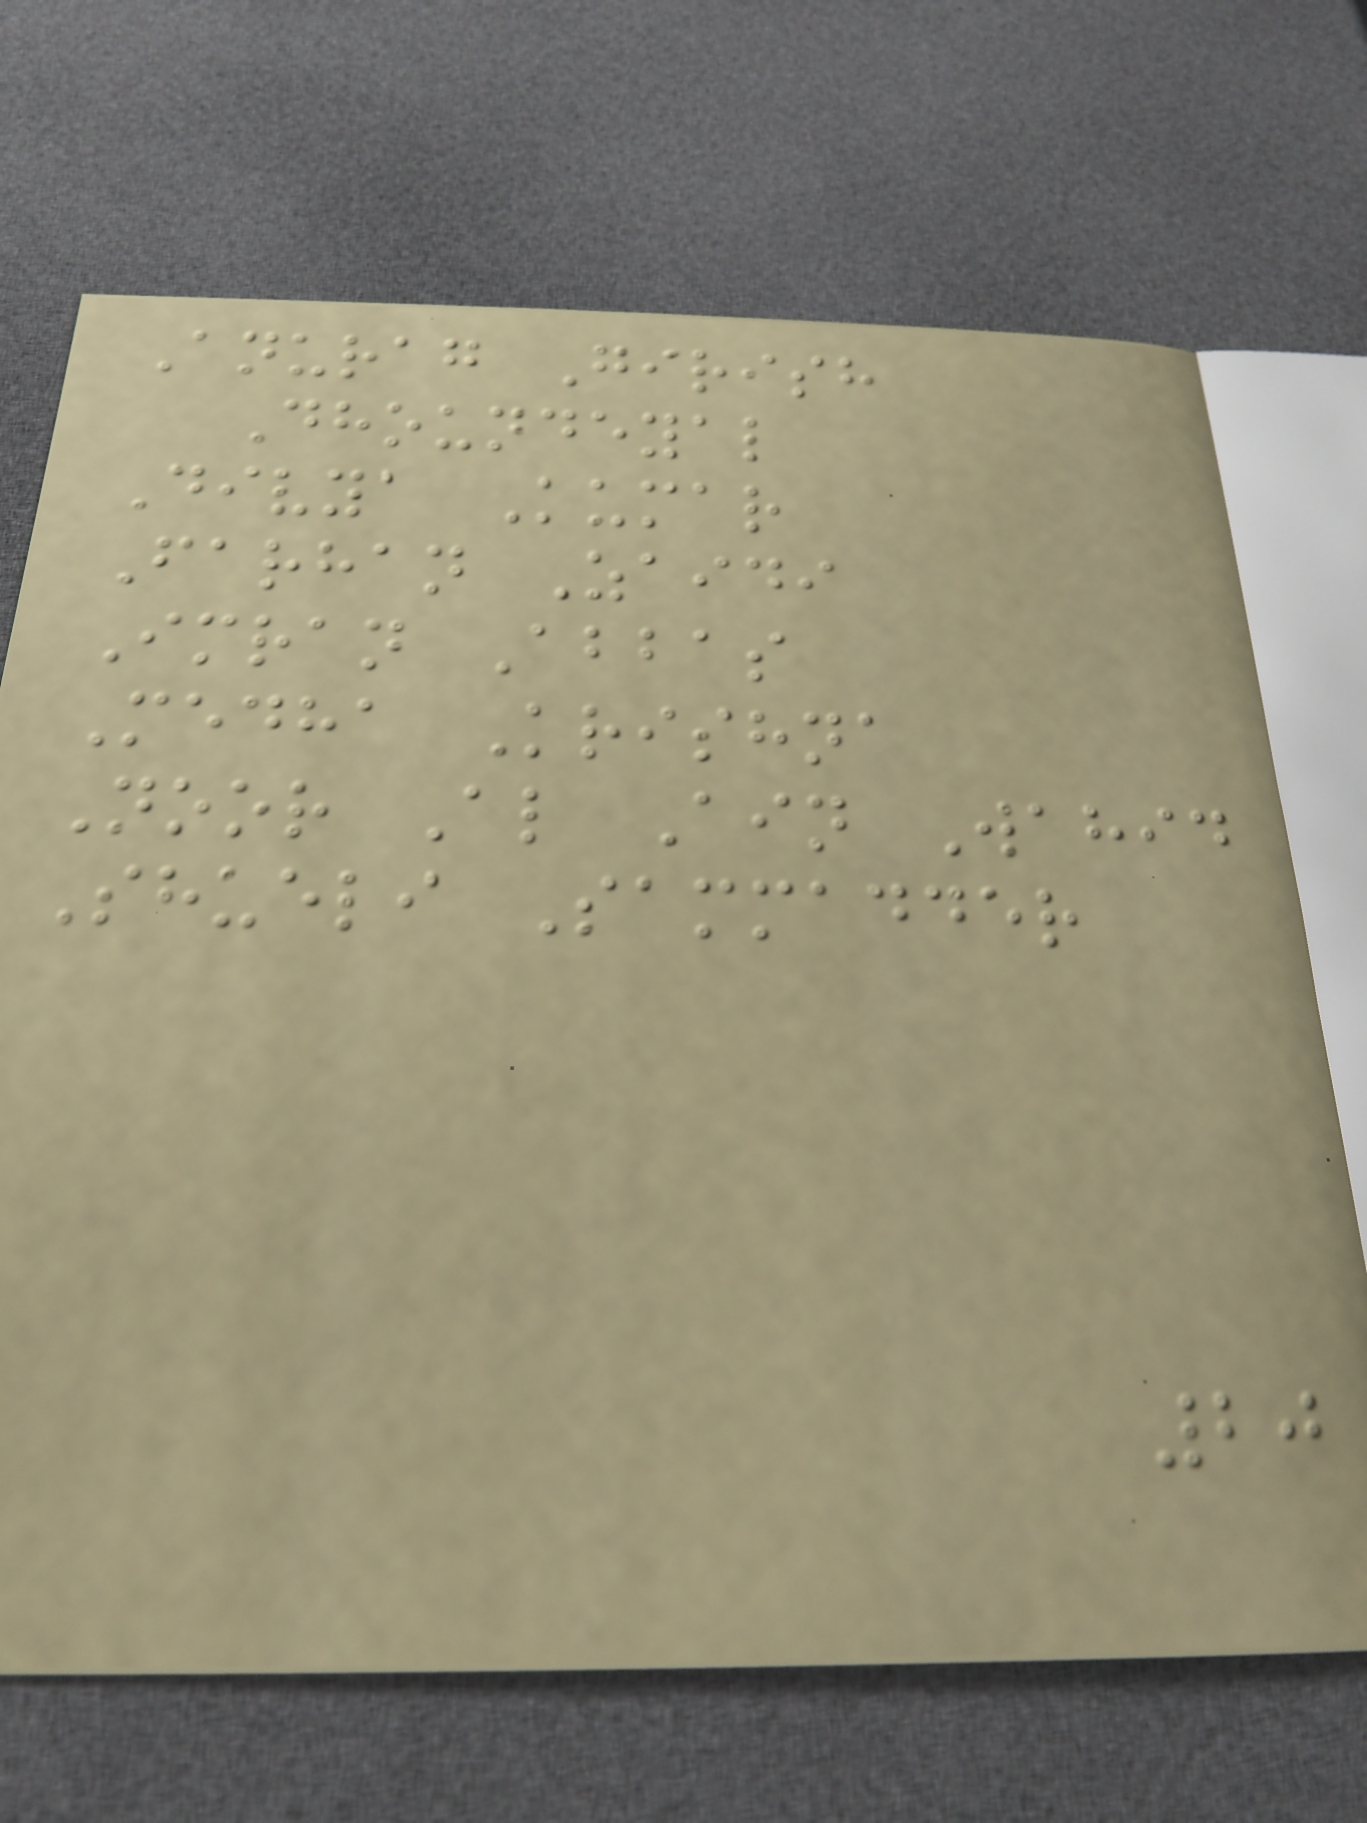Anurag Girish
Dhoundeyal
Divya Kumar
Farhan Zaidi
Imran Abbas
Medha Krishna
Noor Al Ain Wahid
Shueli Sammadder
20
